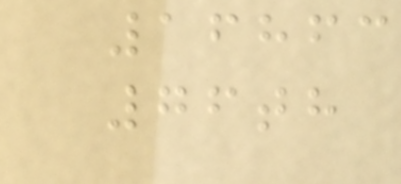16863
76th
